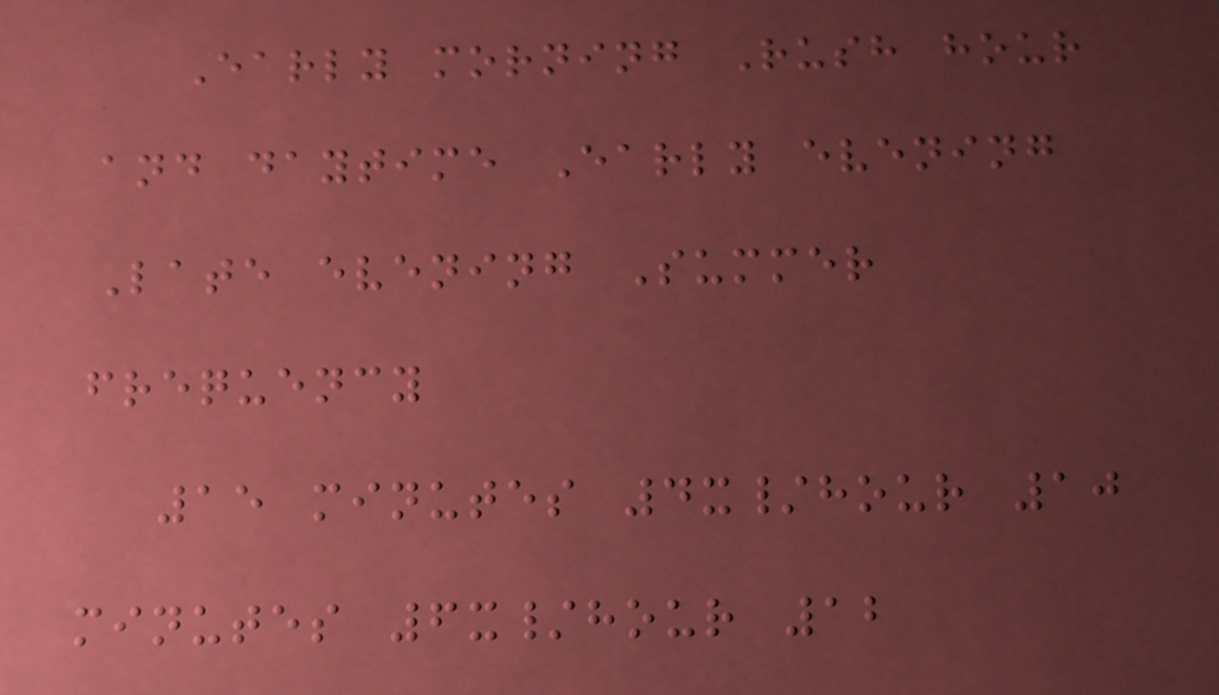Early morning Rush hour
and daytime Early evening
Late evening Summer
frequency
15 minutes 4x/hour 10
minutes 6x/hour 12
